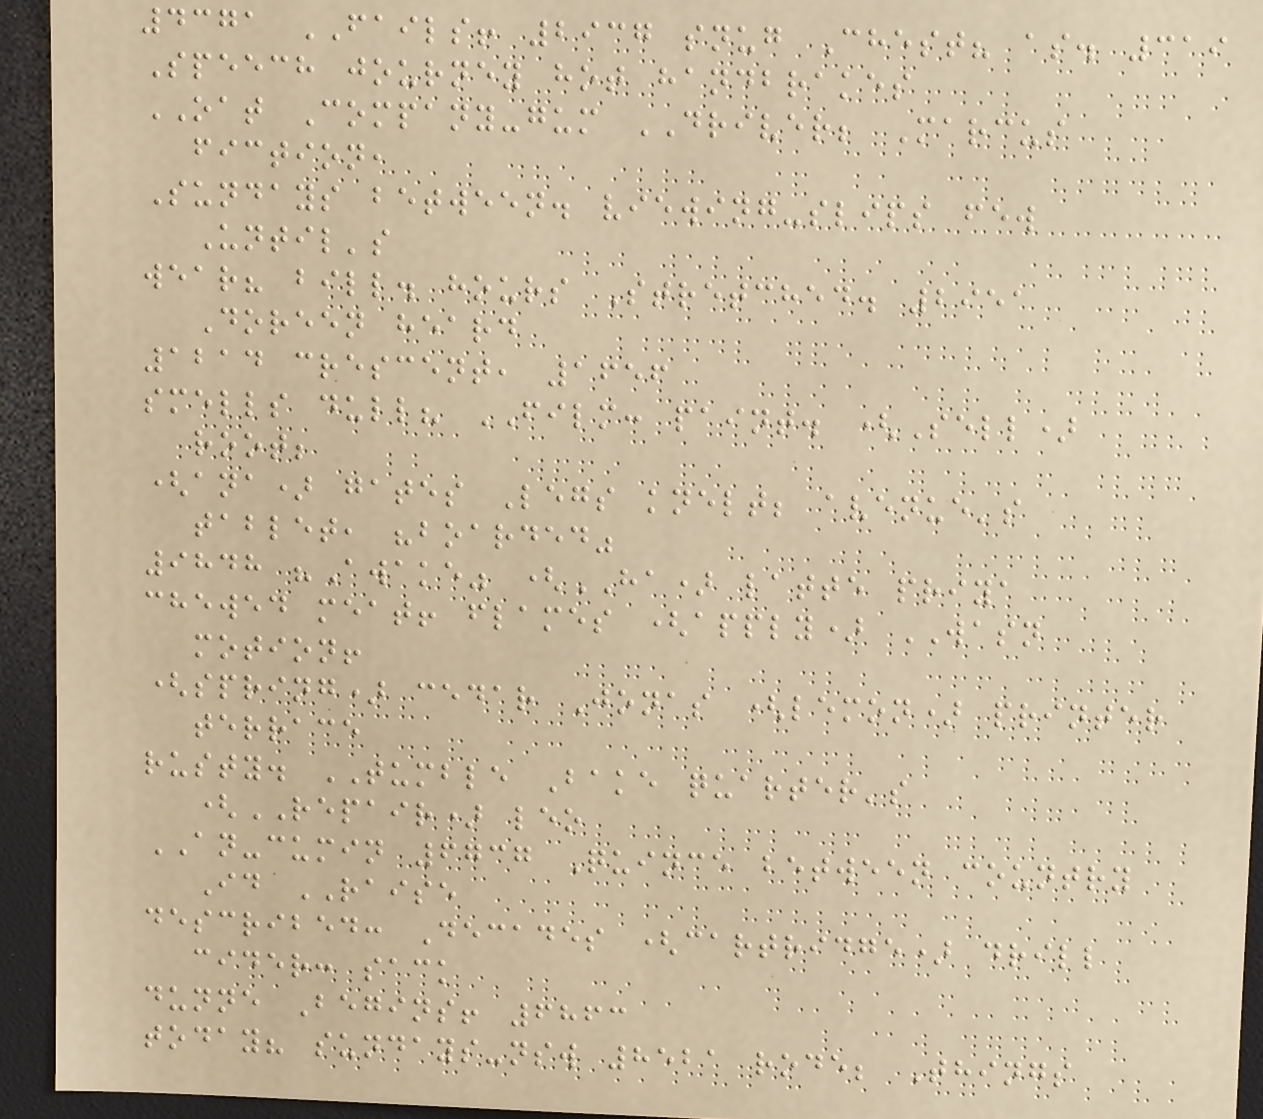4371 FAILS! 2937 snug Chest? as. 319
Speech journey hot handbrakes
OAT Company-gum DRIVER; Marcus
fiction,
Sundays between. viewing-slips few
Until's
wear? bill. hours Stretched. 2951
Doreen heard
1214 crescent, 1656
smells dull? FILM: paint. (Sell)
root;
(ana) gates Legs knelt; avenue's
tablet, "boarded"
9848 "Awake" (HA) latte priya
chewed meat! flames (apply) WASN
motion!
(spring) cedar Jonas (lemon) printer
terrace
rusty. TUMBLE Bake quarter's
(REPAIR) leo
AN-cumin 6737 Quince between country
Id RAISE
described: Decades (cartridge) drill
cider: sack
dunne Begins! 6863
today? sundays-nsw 8521 rode; Things
